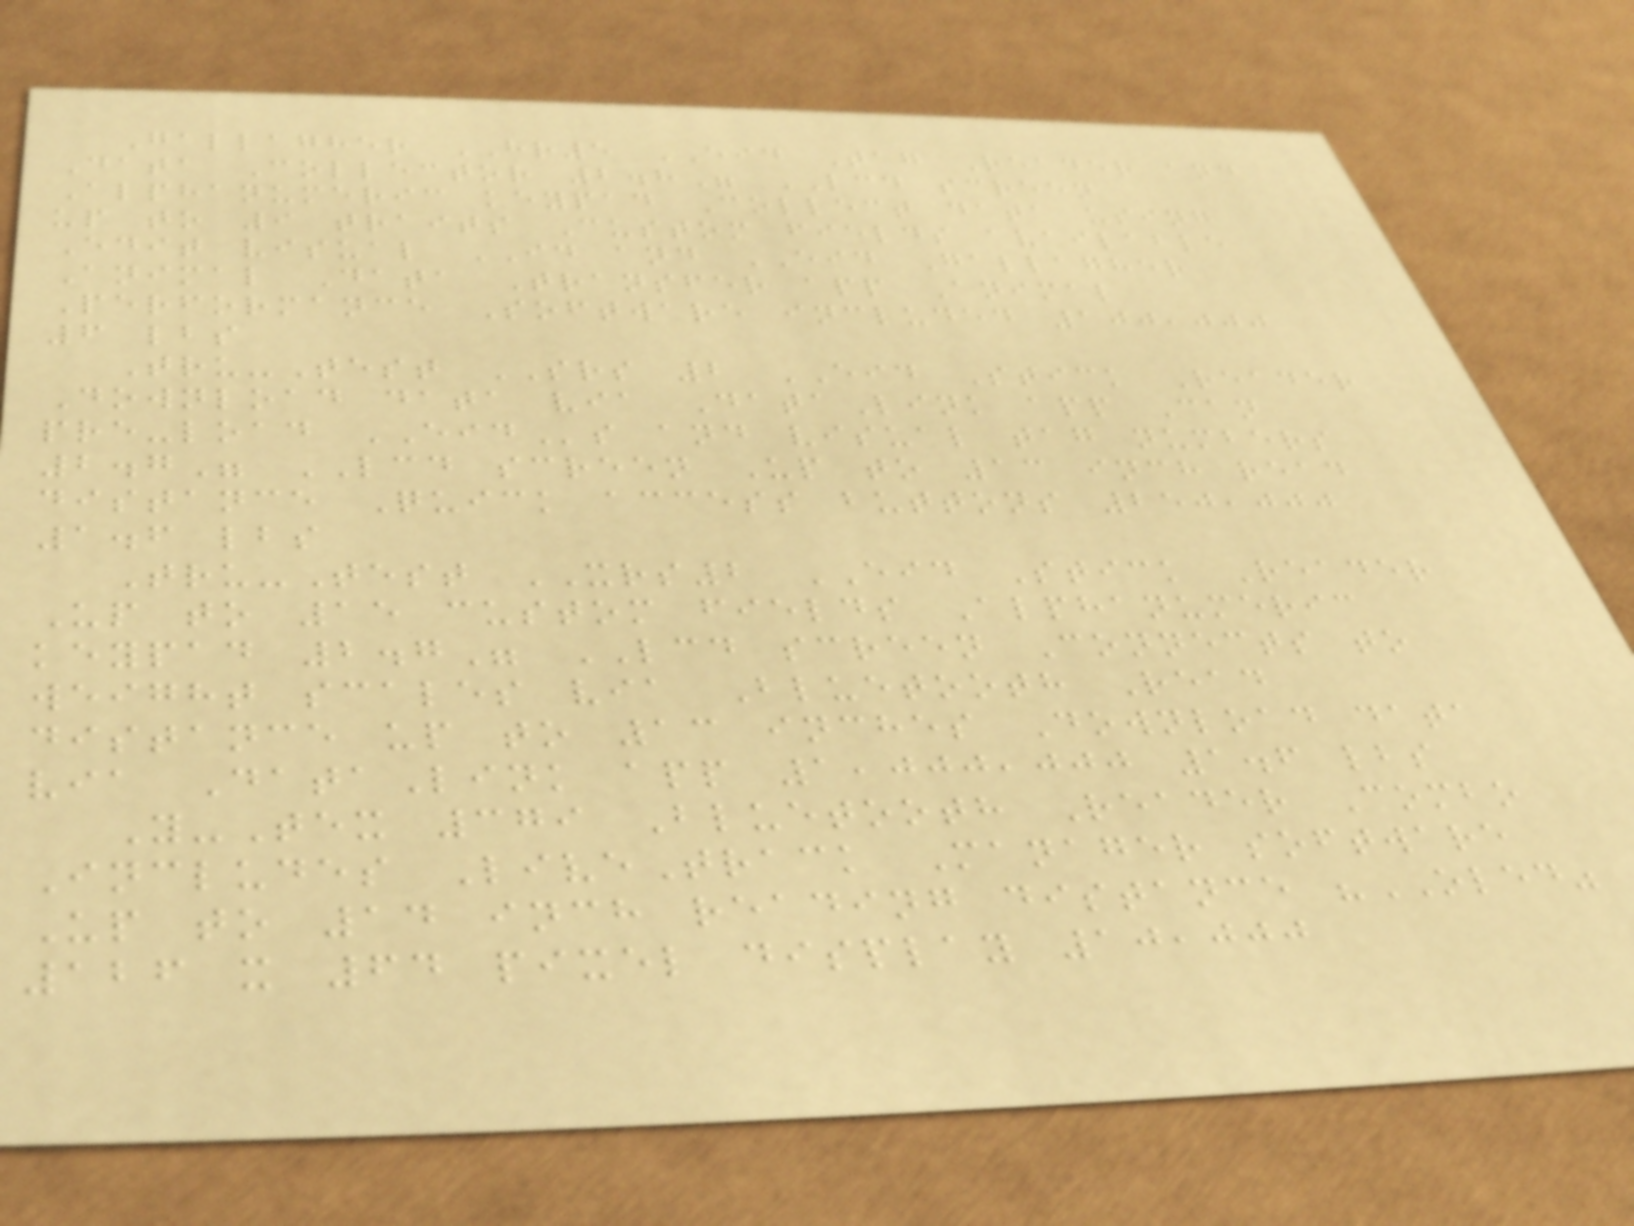Gallagher HR5 EID Tag Reader and
Data Collector 2.8" LCD screen
Alphanumeric keypad Collect data using
up to 9 traits Custom fields available
Edit visual ID and EID Gallagher
Animal Data Transfer app Animal
Performance Software included 100,000
6 lbs
Tru-Test SRS 2 EID Stick Reader
Download data via DataLink app Can
pre-load EIDs and visual tag numbers
2.7" LCD screen Up to 13 inch read
distance Quick access buttons 250,000
1.6 lbs
Tru-Test XRS2 EID Stick Reader
Up to 15 custom fields Alphanumeric
keypad 2.7" LCD screen Connects to
weight scales via Bluetooth Read
distance up to 13 inches Download data
via DataLink app 1,000,000 1.6 lbs
Y-Tex 379 Bluetooth Reader Combo
Includes LiveTrack Manager software
Up to 14 inch reading distance "OLED"
126 x 64 pixel display 10,000
